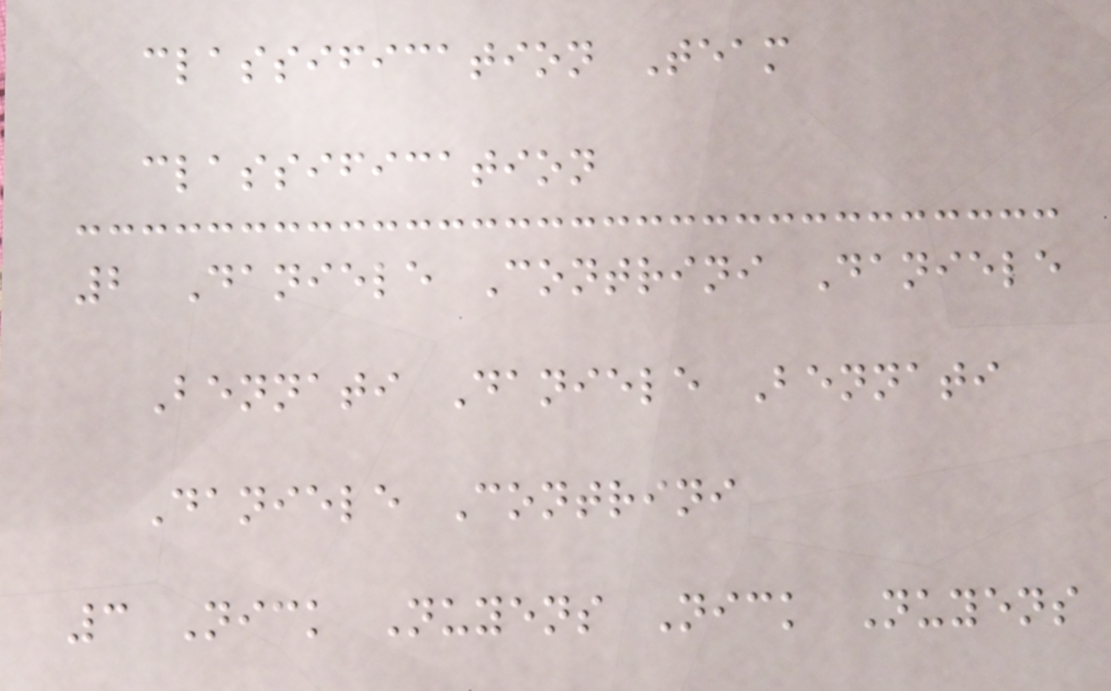classification Team
classification
2 Daniele Contrini Daniele
Bennati Daniele Bennati
Daniele Contrini
3 Nick Nuyens Nick Nuyens
